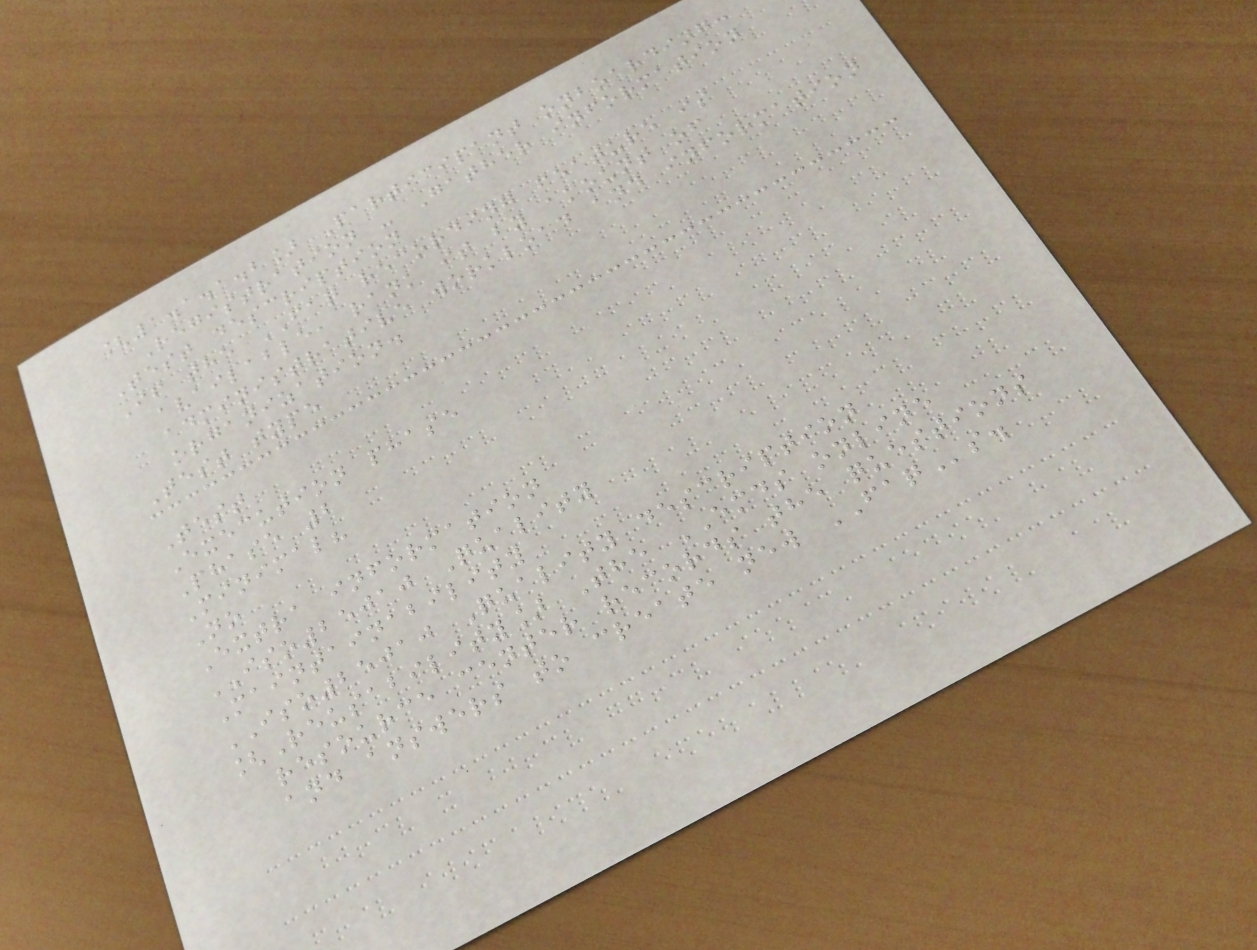[1.1.1.2] Participant onboarding:
Registration - Gather information
Test description
If the FAQ recording feature is
available, rank it by amount of
administrative workload and information
organization.
Test type
Test
Execution phase
Phase 2
Minimal?
No
Extra information
ISO25010 Quality
Maintainability
ISO25010 Quality description
[Reusability] The EMDS online
resource center records the questions
and answers to create new FAQs.
